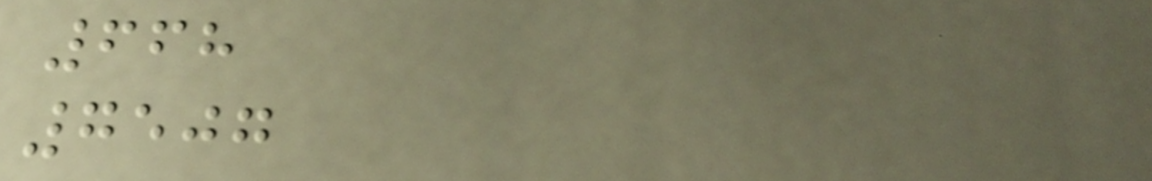668
7507
